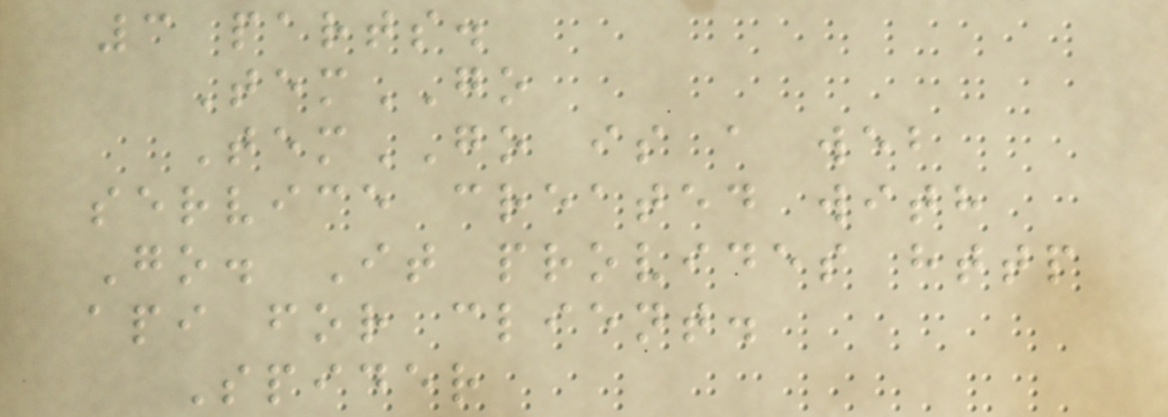3 parts.
TemGO
TemGO is a web
service created with
Go. It provides http
api for client.
Spider
